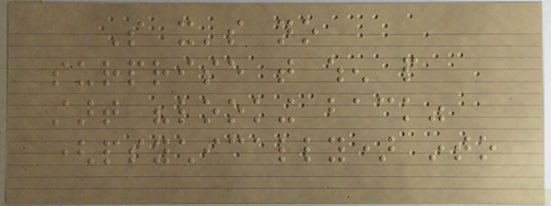So it's no
surprise that when people
start "looking back"
(psychically) into
